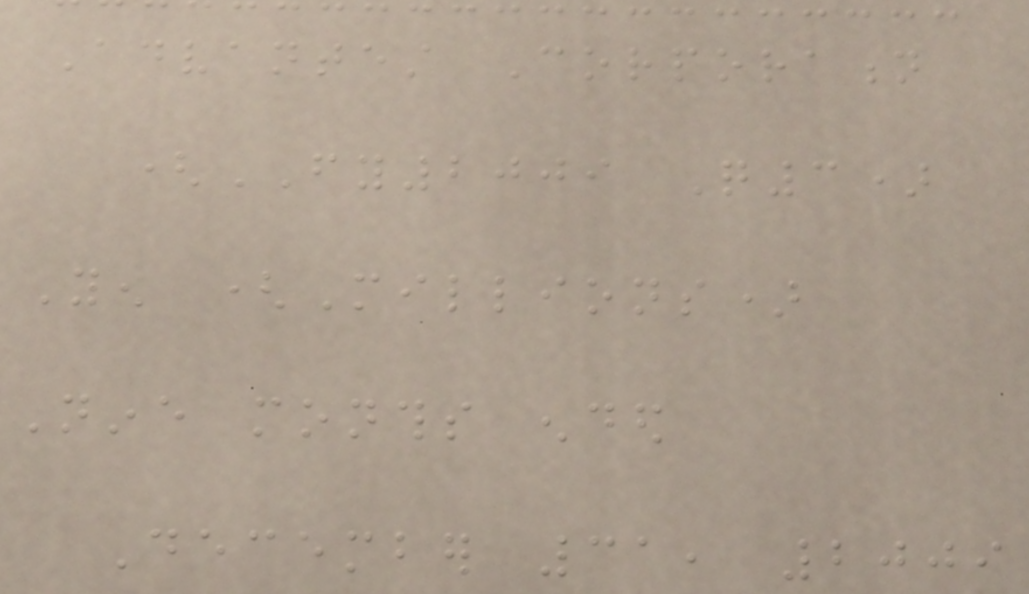Advantest Corporation
(FY2009 Q3)
Yen (Millions)
Nine months ended
December 31, 2009
